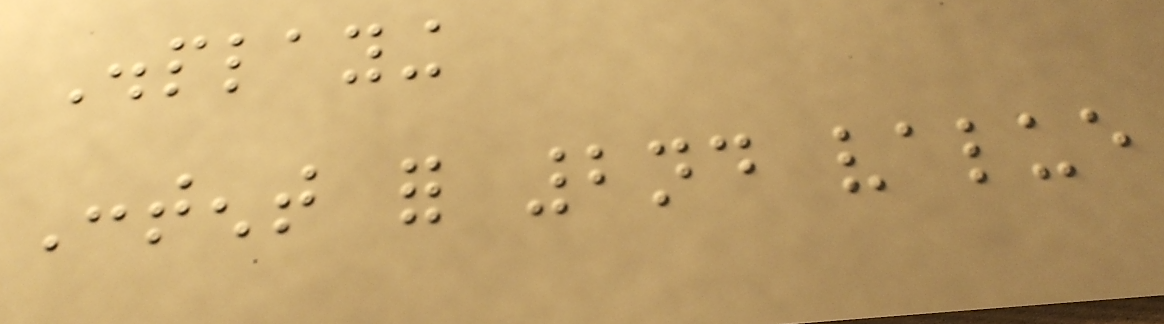Displaying
Content for 2nd value
